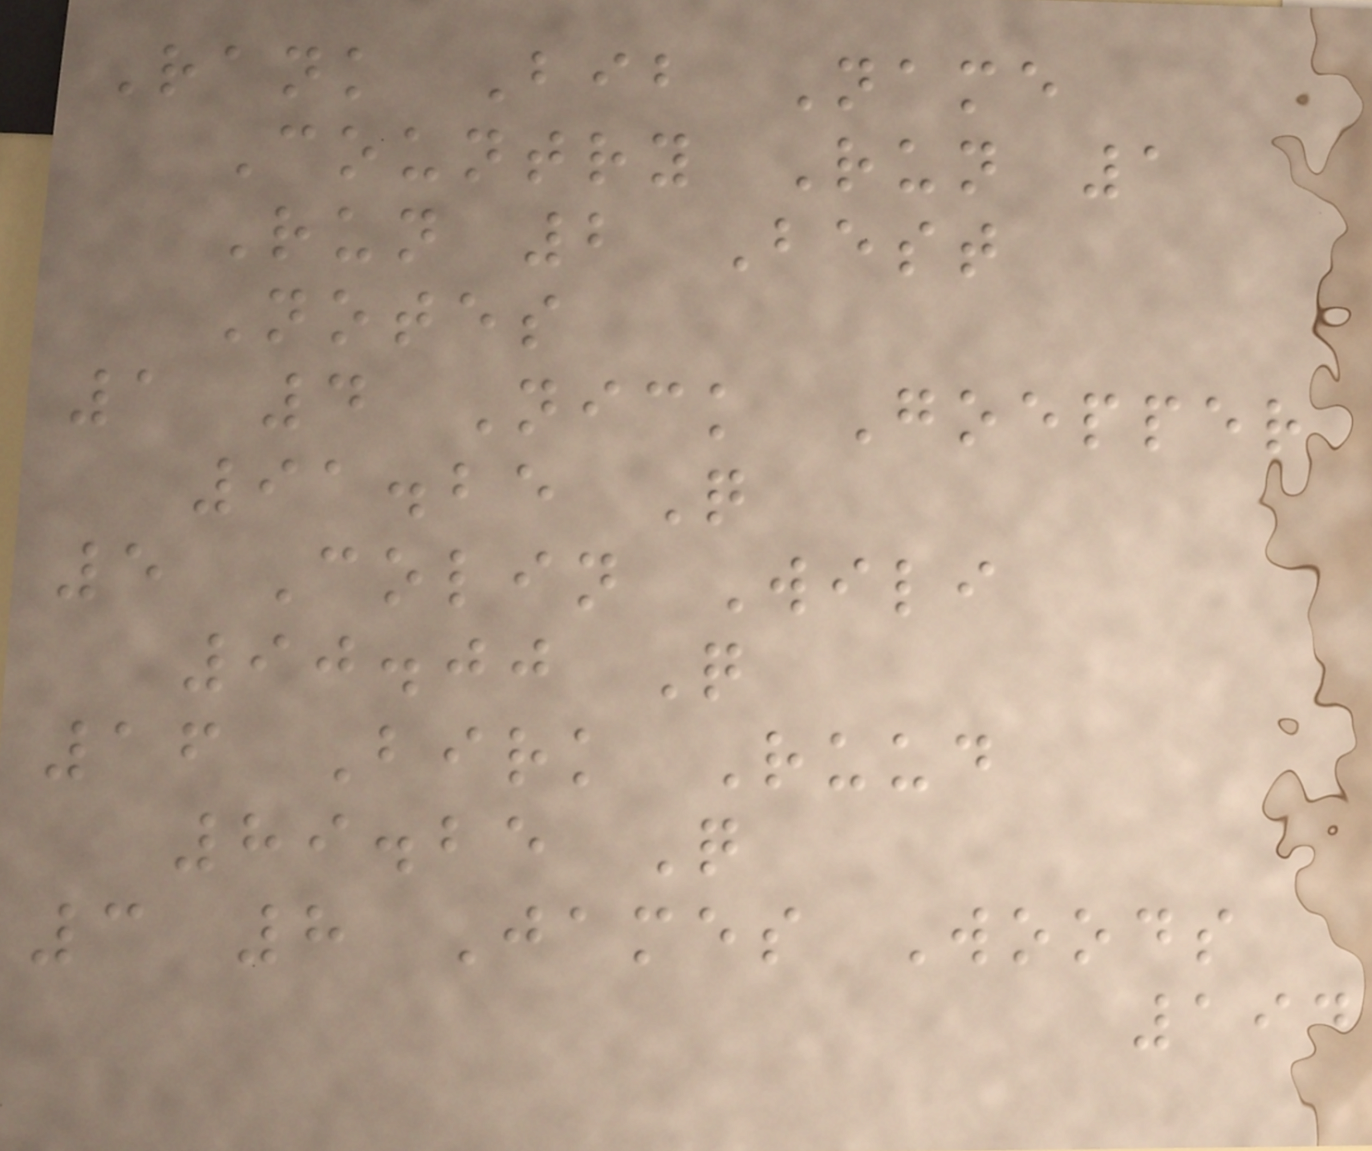Rank Bib Name
Country Run 1
Run 2 Best
Notes
1 4 Nick Goepper
91.25 Q
5 Colin Wili
90.00 Q
16 Birk Ruud
89.25 Q
3 8 James Woods
194
